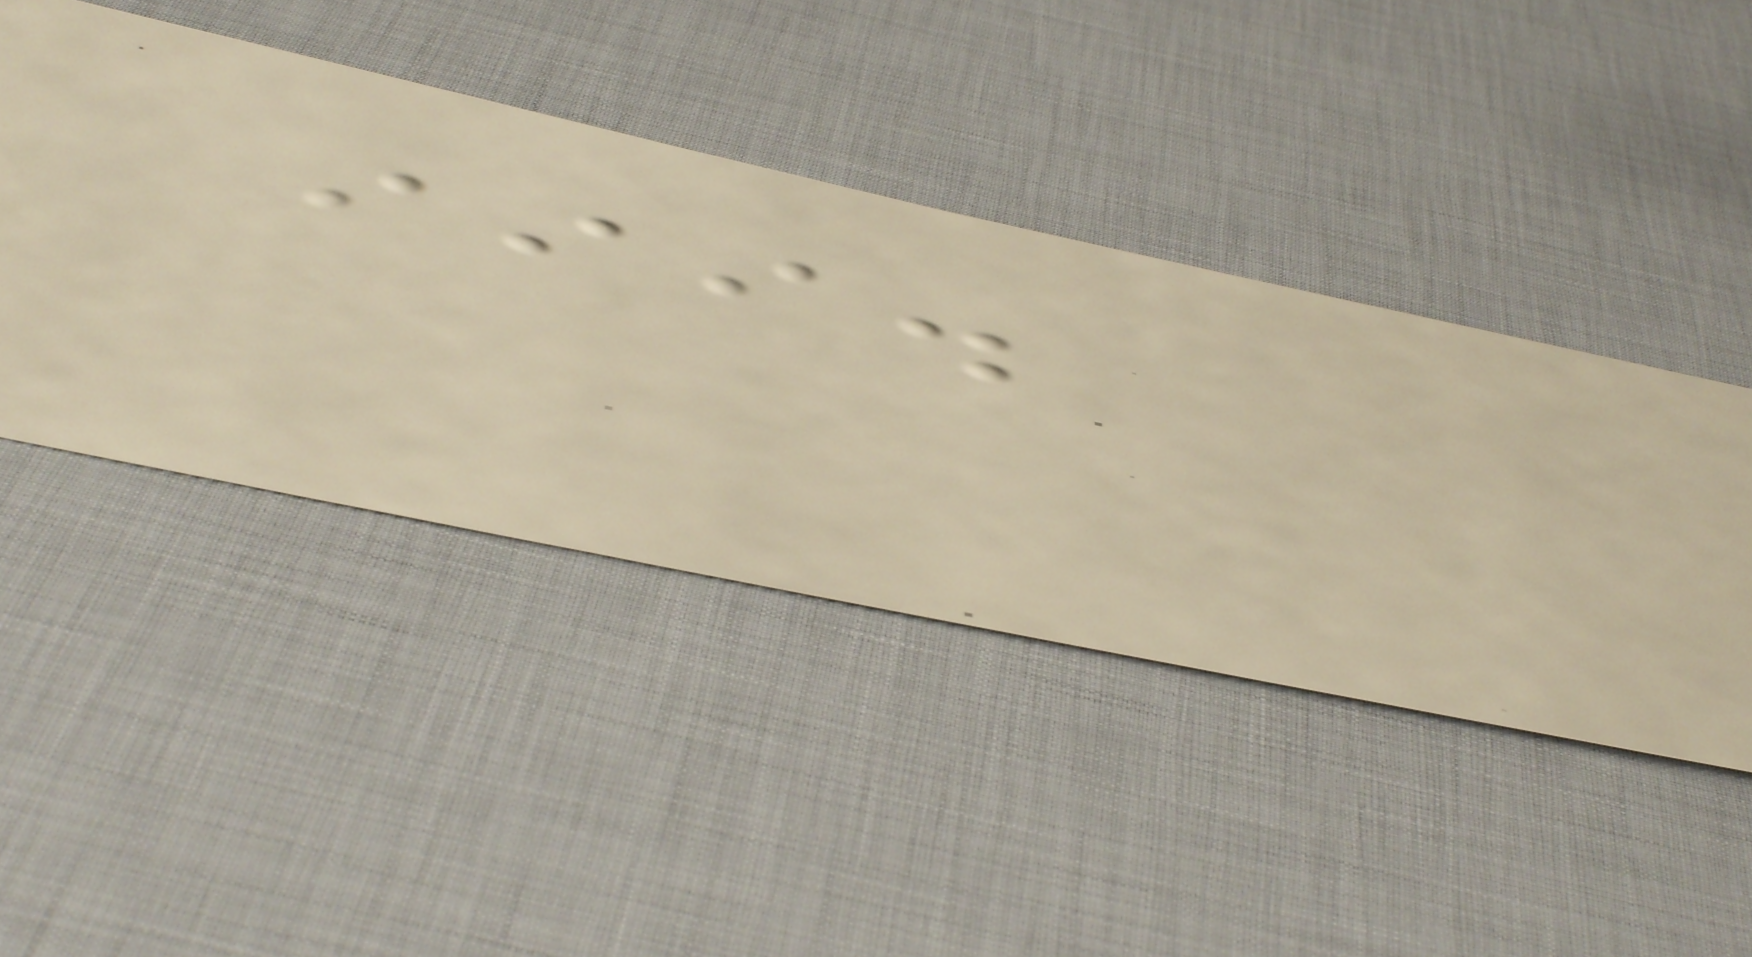iii.
